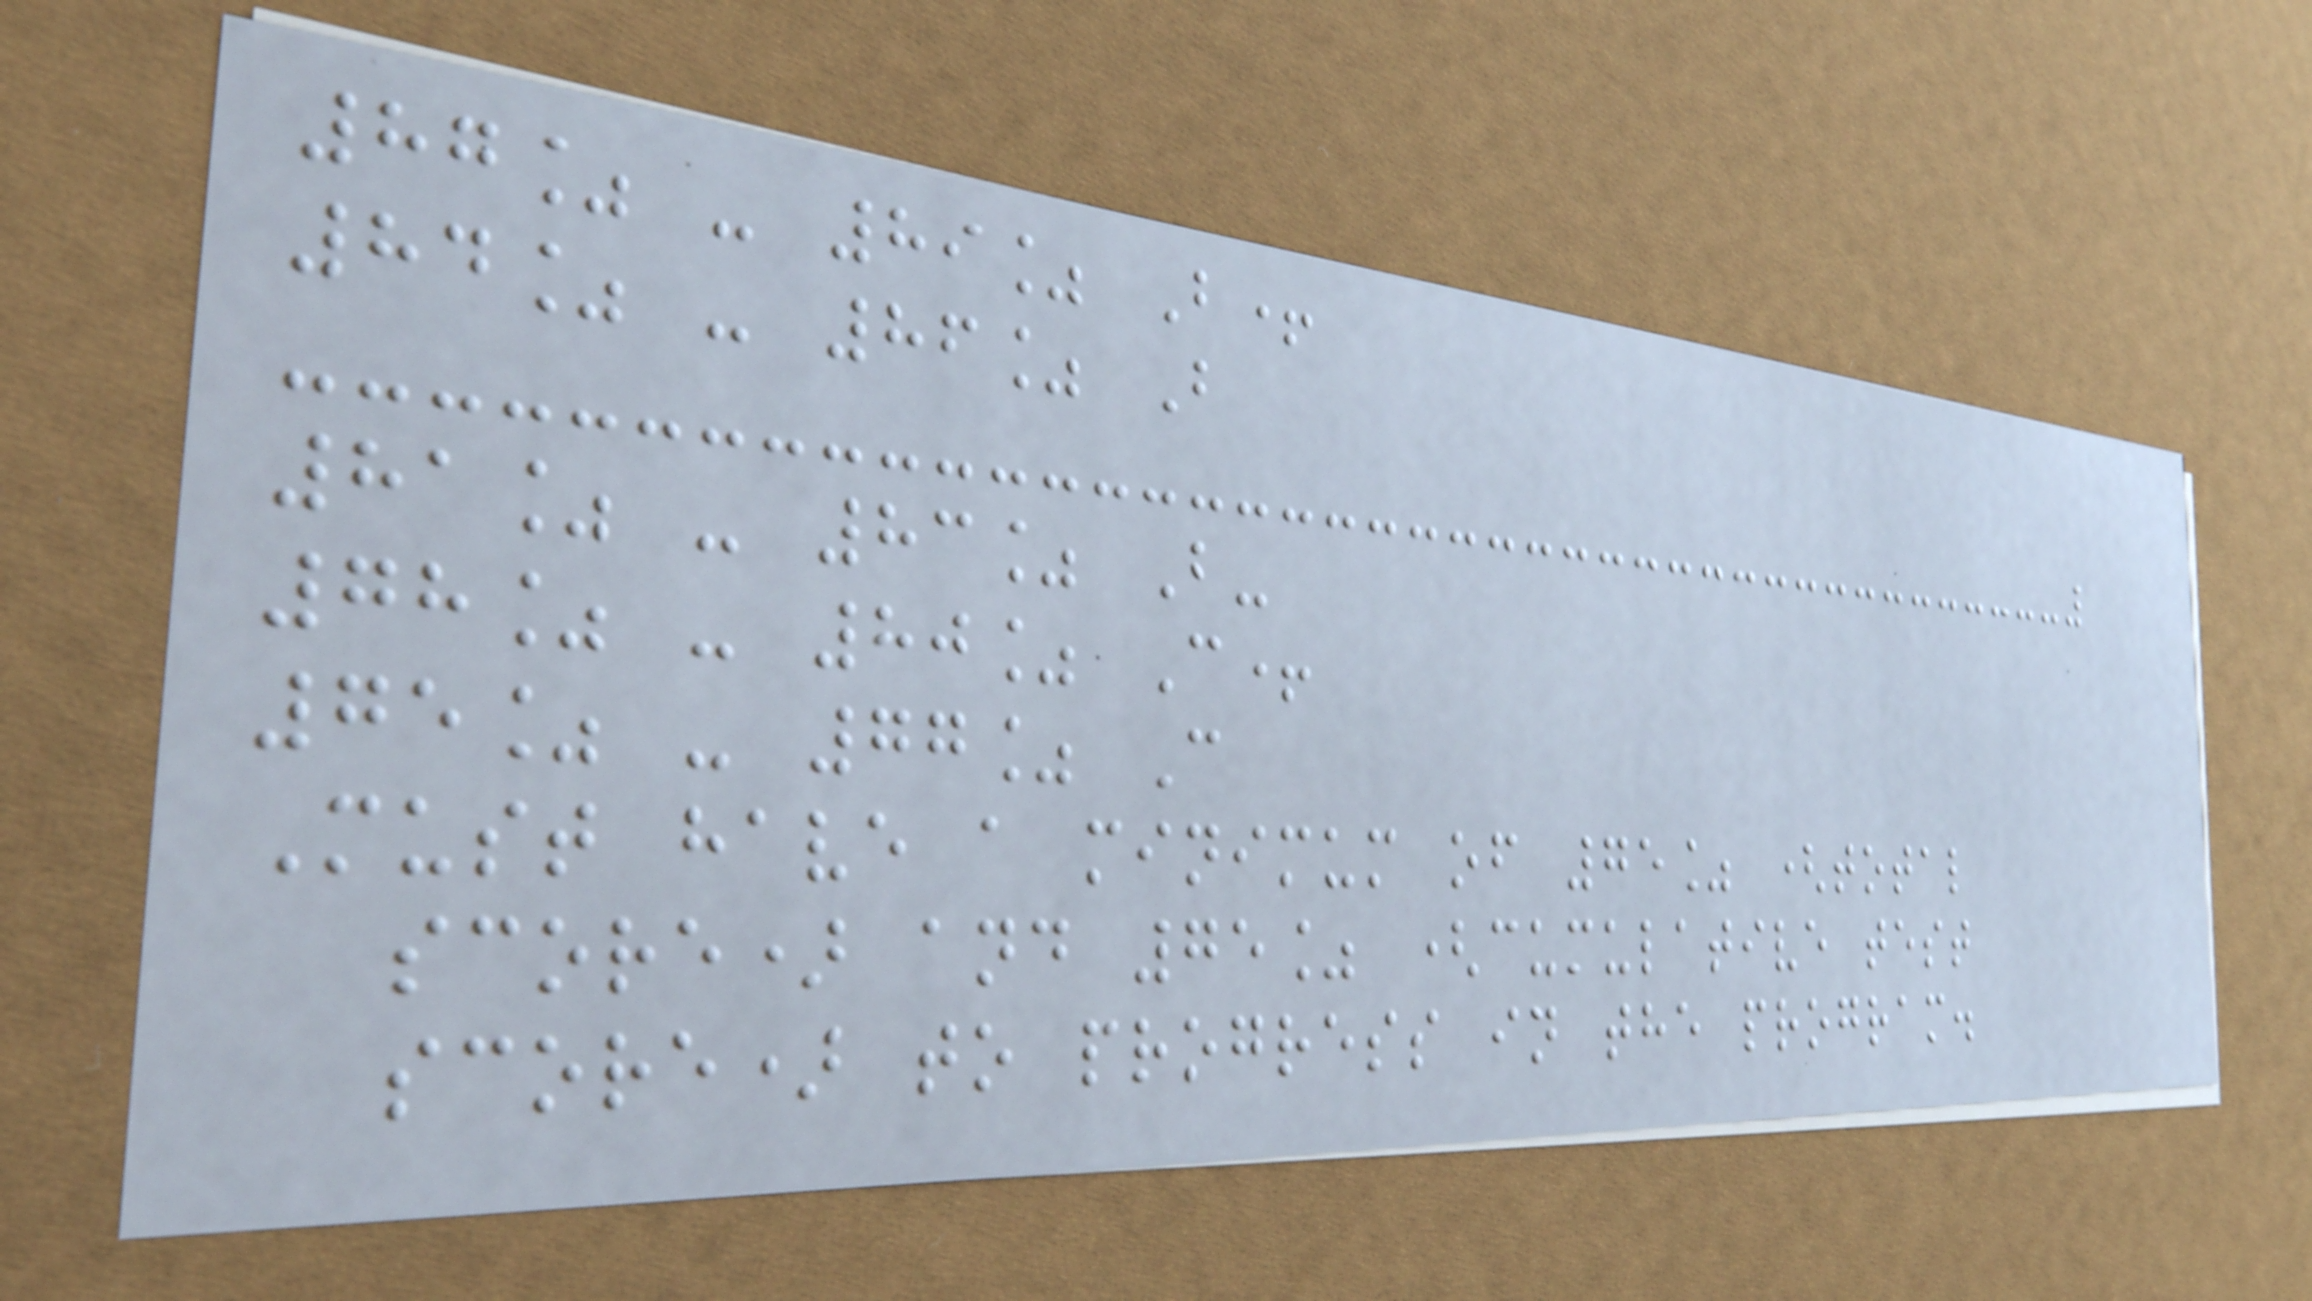87% - 89% B+
84% - 86% B
81% - 83% B-
78% - 80% C+
75% - 77% C
Must have a minimum of 75% (total
score) and 75% (cumulative test
score) to progress in the program.
